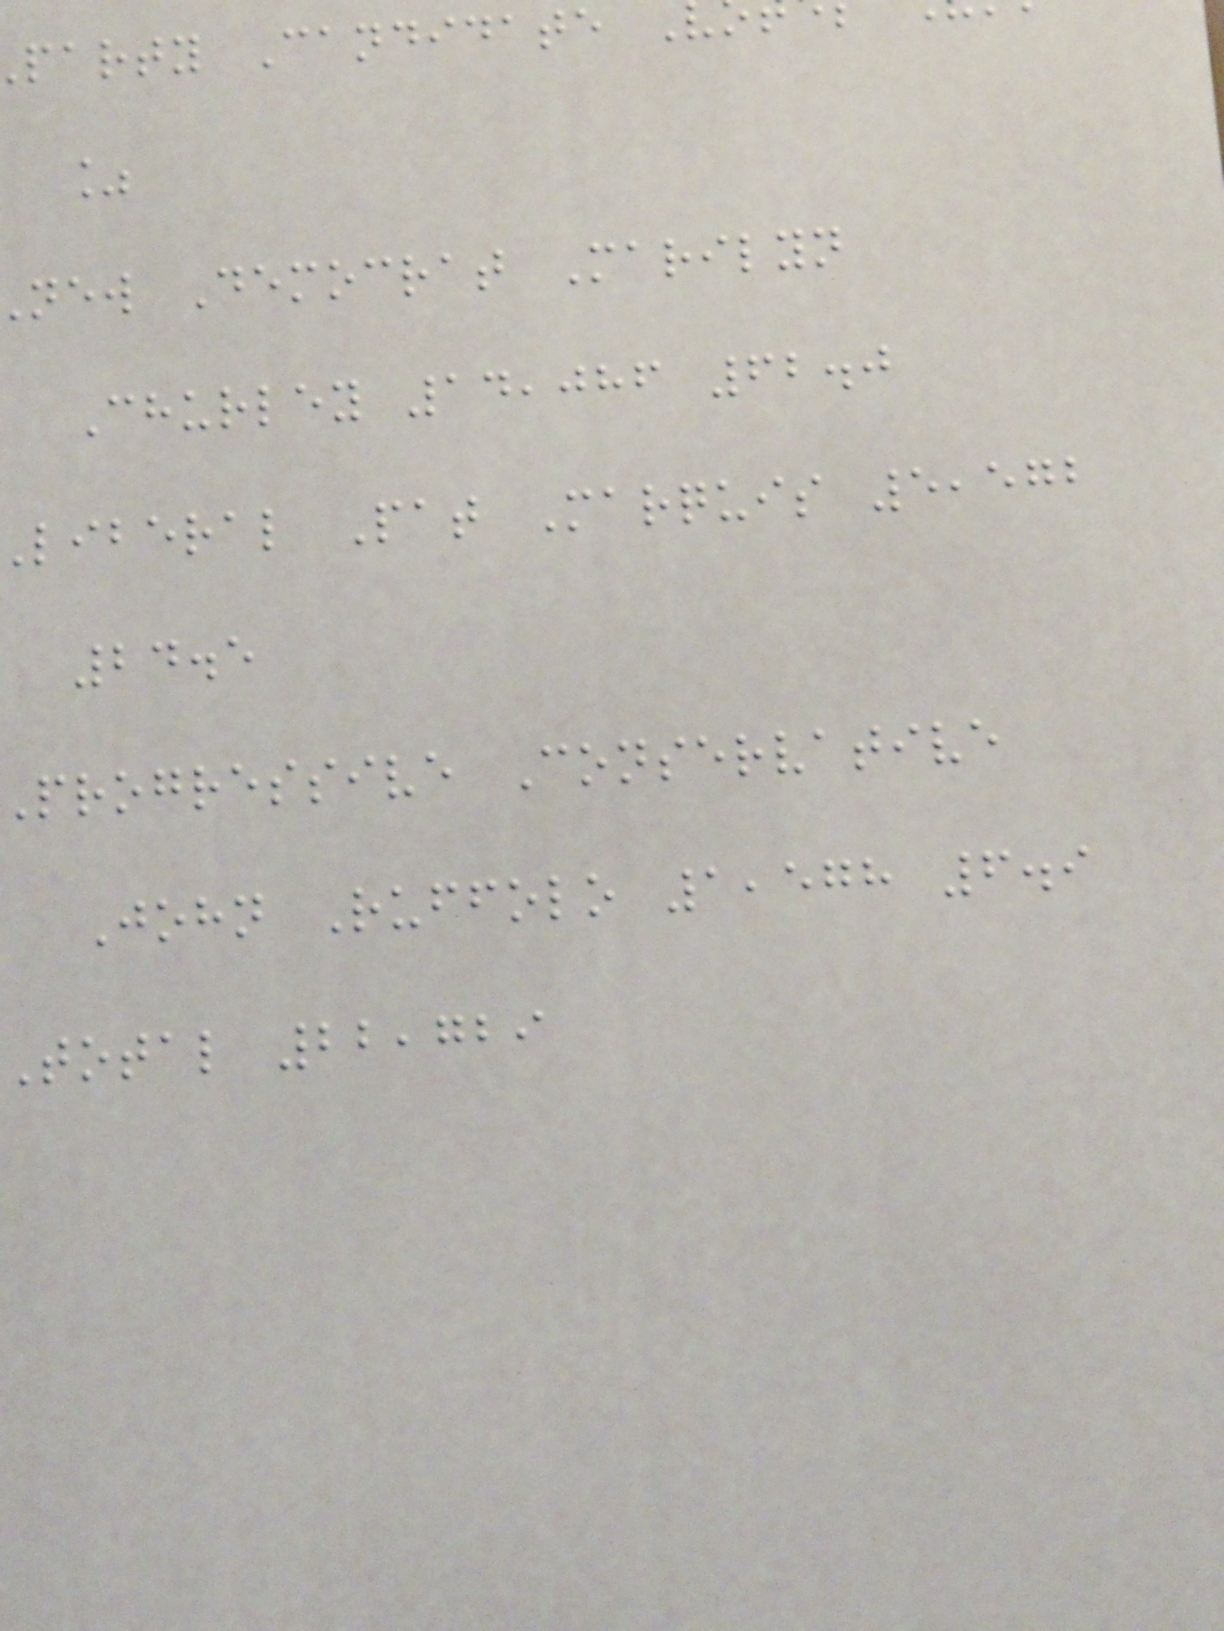party Candidate
%
new Democrat Marilyn
Churley 14,086 62.0
liberal Pat Marquis 5,572
24.5
progressive Conservative
John Ruffolo 1,578 6.9
Total 22,729
